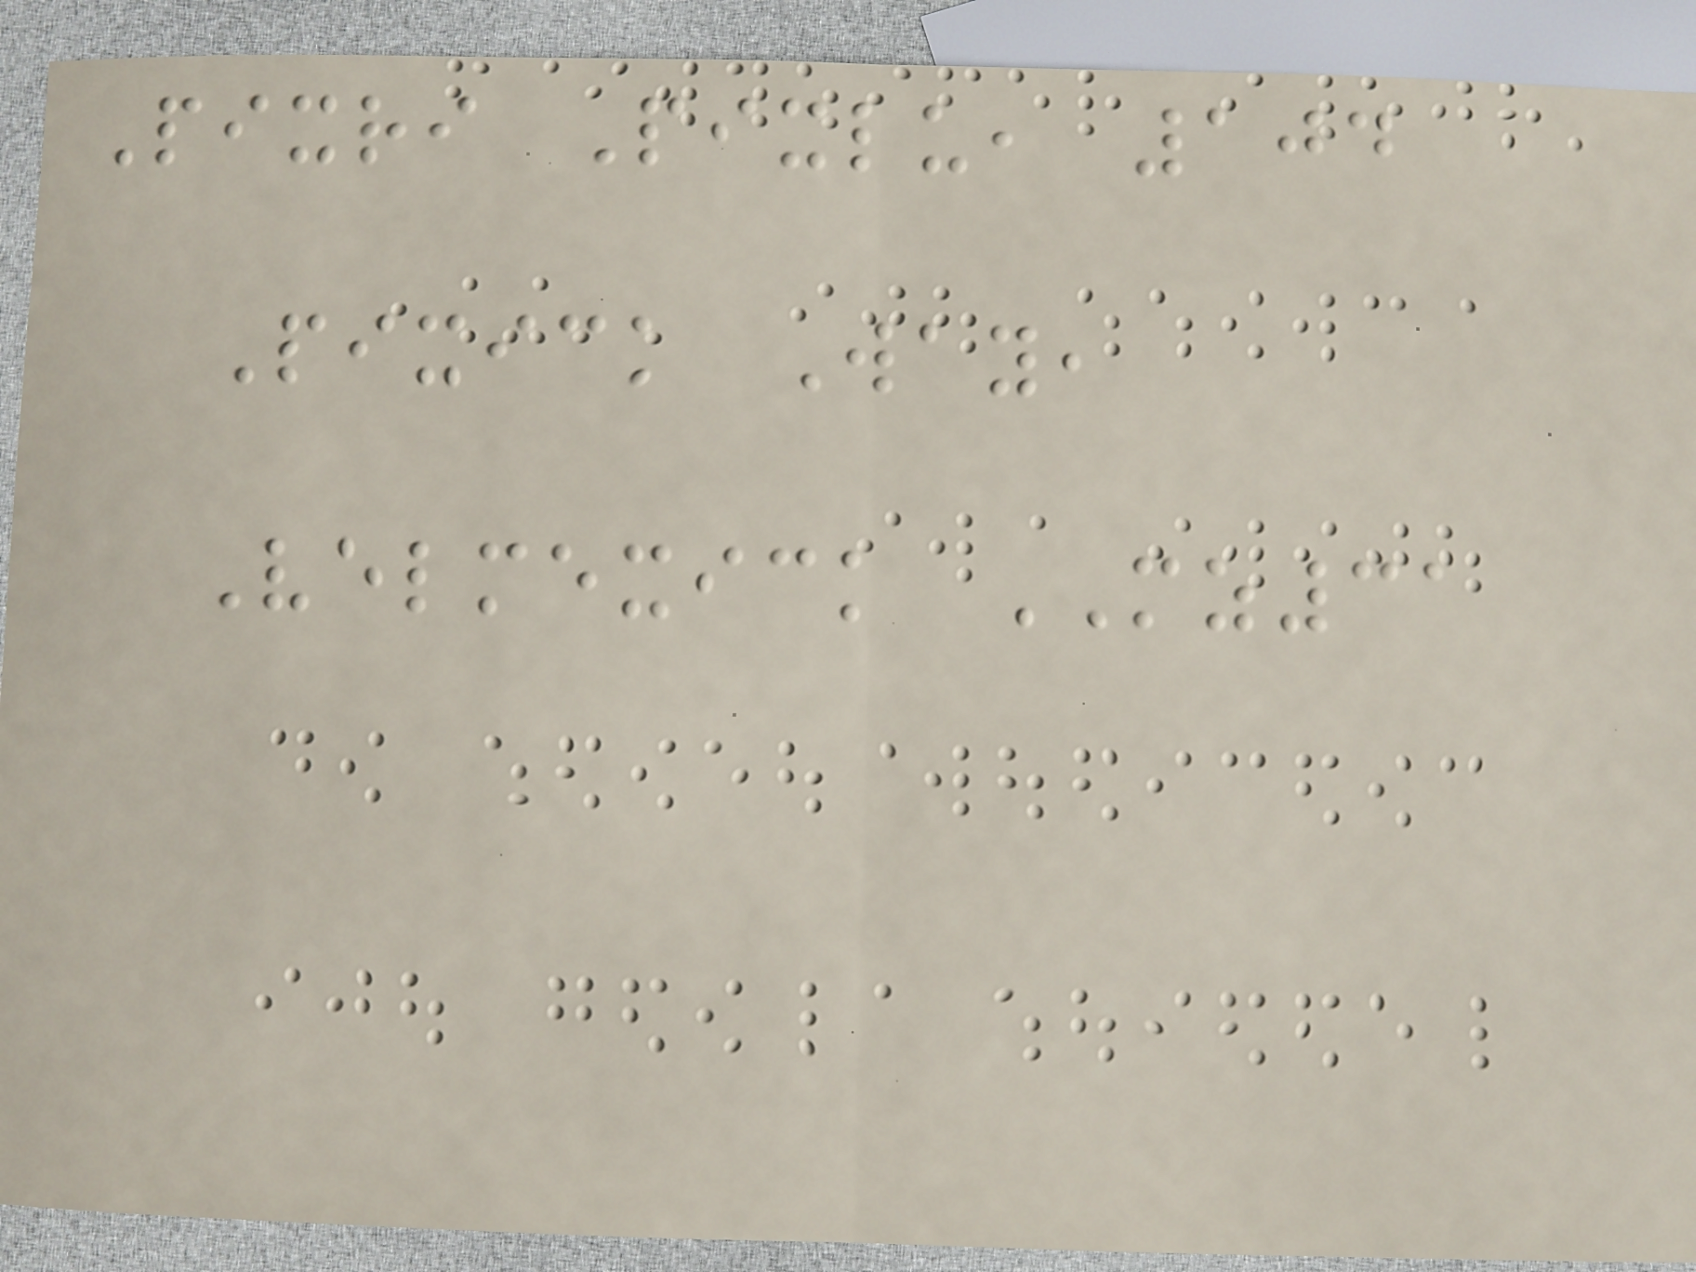Pixri Pixlu, 104
Pixick Way,
Velmexick MZ31
